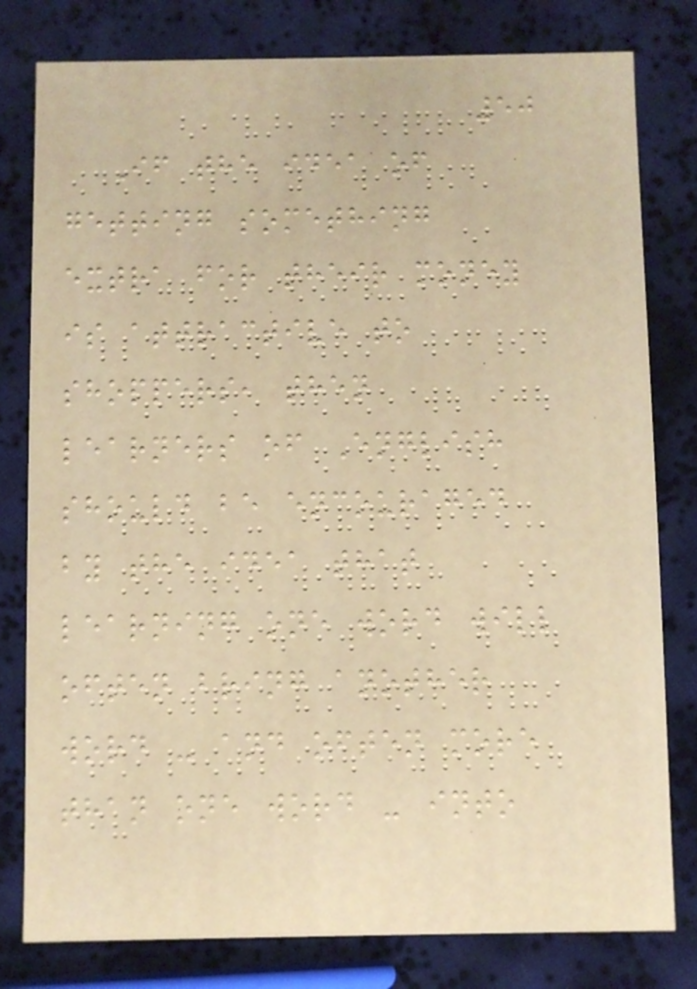50
If the idea of
getting something
extra for their money
is attractive to
shoppers, then
learners of English
should be encouraged
by the idea that
learning one word will
often bring another
word - and often more
than one word - into
